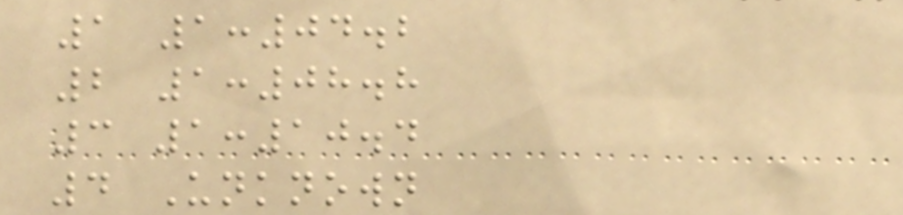1 1:04.2
2 1:08.8
3 1:10.4
4 Unknown
